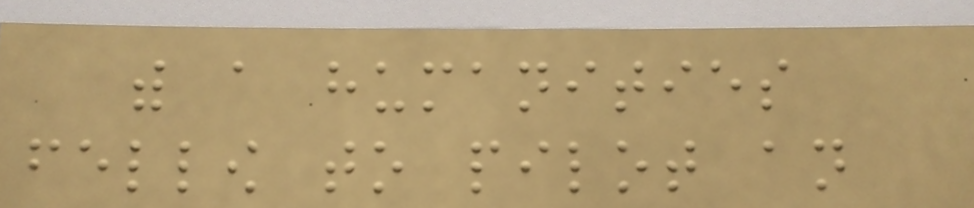with a humanities
fellow to pilot an
